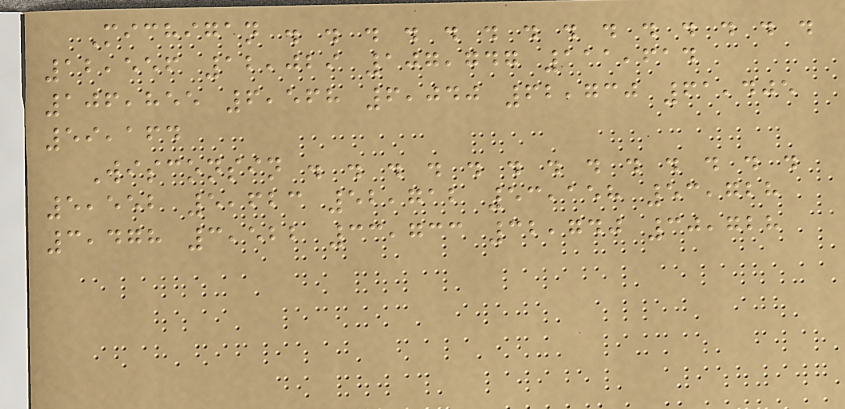Michigan . . . . . . . . . . . . . .
12,556 12,029 107,747 111,614
106,855 6,568 6,040 62,730 61,405
59,164
Wisconsin . . . . . . . . . . . . .
5,552 5,623 52,712 53,158 53,728
3,478 3,522 33,733 32,740 30,728
